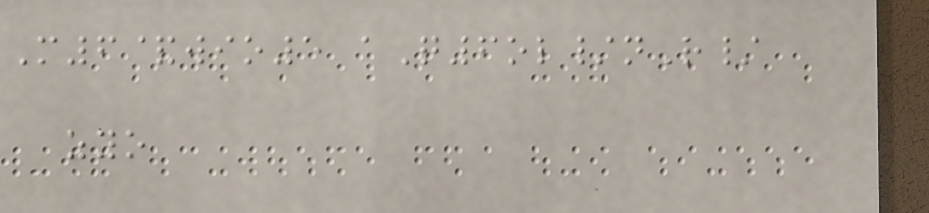M6&wio5 aQ6ol/nR/
zyo
